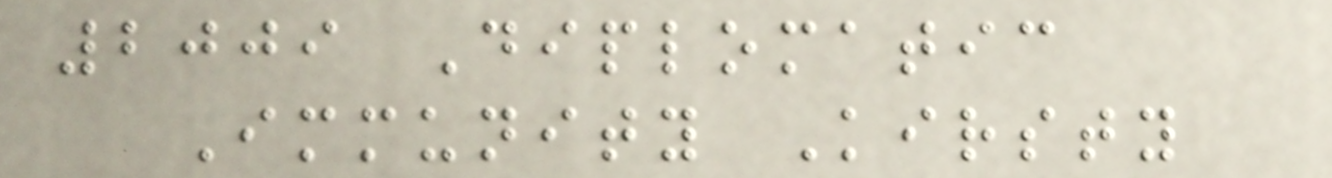2009 Diplomatic
Immunity Kirsty
